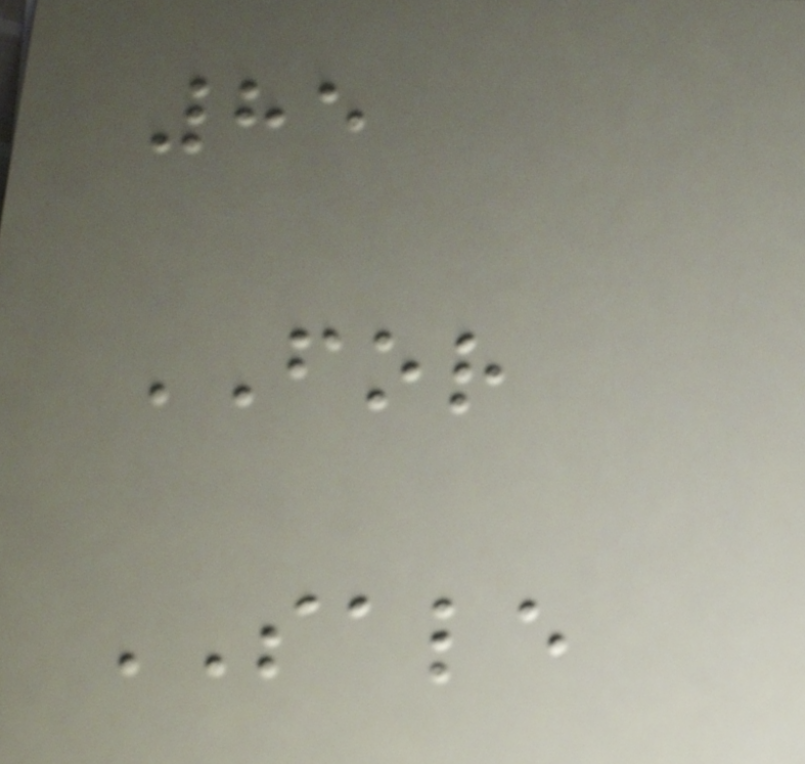85
FOR
SALE
